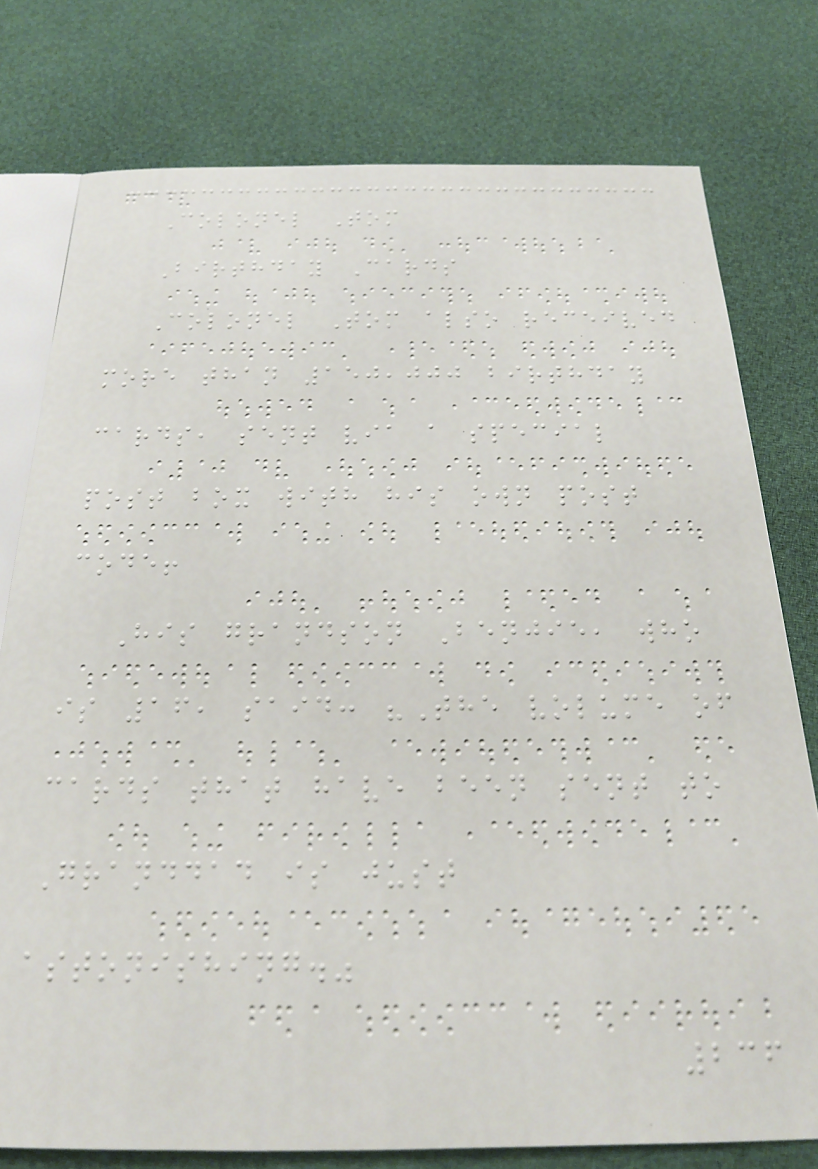Colonel Tom
Birthday Cards
Colonel Tom also received
more than 150,000 birthday
cards, sent via a special
post box with his own post
code!
His grandson Benjie, who
is 16, said: "The volume of
cards that have been sent to
Granddad is just
astonishing."
236
